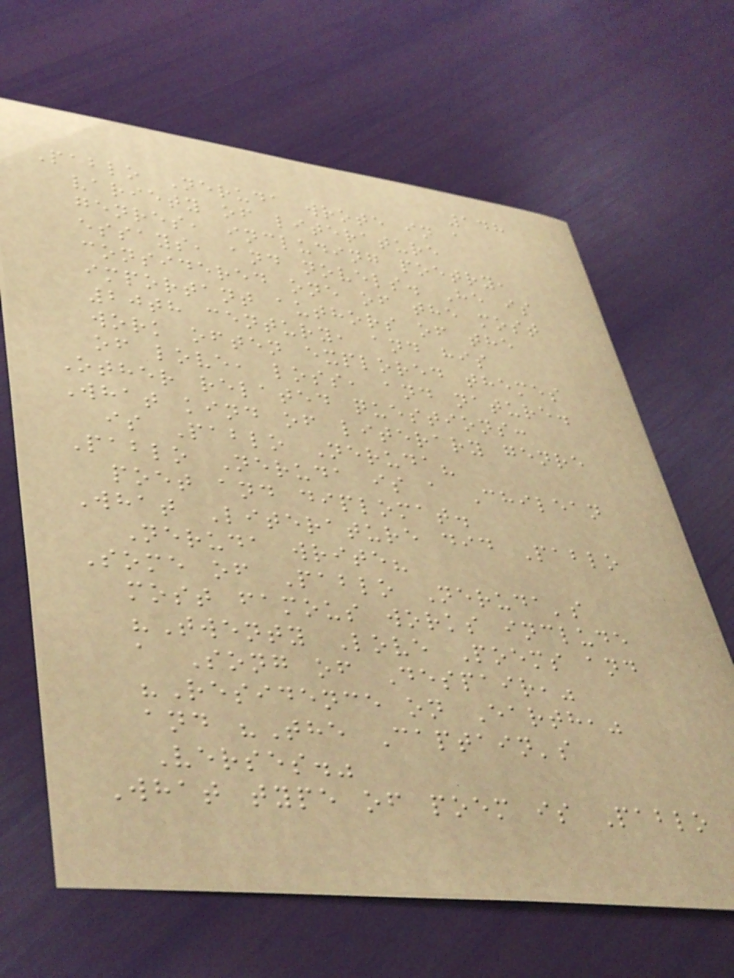148
Pablo Neruda wrote in a
variety of literature
genres, including poetry,
essays, and novels. He is
considered one of the most
important authors of the
20th century, and his
work often explored themes
of love, loss, and nature.
Other related questions:
What kind of literary genre
is Pablo Neruda?
Pablo Neruda is a Chilean
poet and diplomat.
What Literature did Pablo
Neruda write?
Some of Pablo Neruda's
most famous works include
"Twenty Love Poems and
a Song of Despair,"
"Residence on Earth,"
and "The Captain's
Verses."
What type of poem is Pablo
